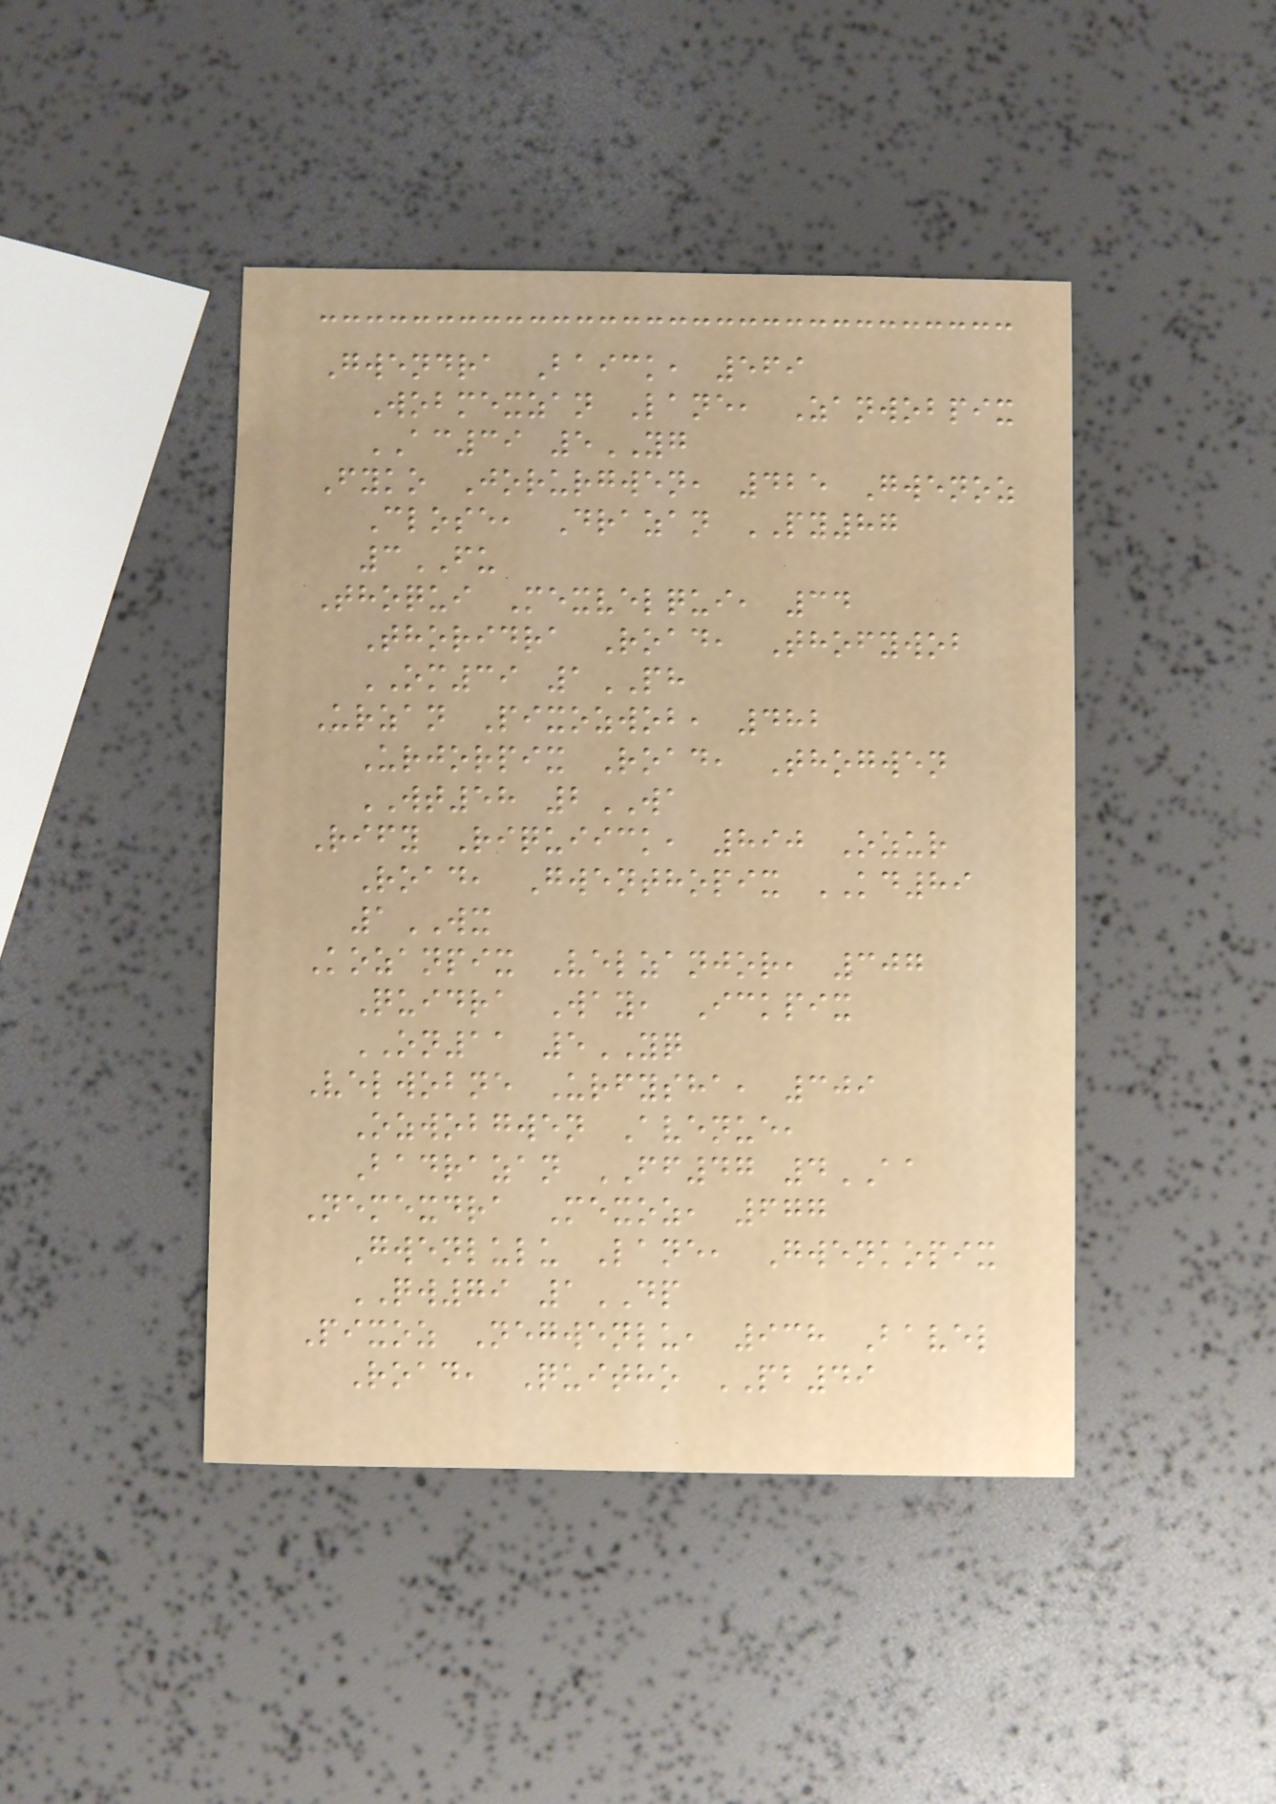Gwendra Baick, 569
Wobmexzan Lane, Zanwobpix
AC39 5YG
Fyko Jorurgwen, 425 Gwenoz
Close, Drazan PY87
3FU
Thoqui Mexvelqui, 34
Thoridra Road, Thofywob
OM39 1PH
Urzan Pixozwob, 482
Urjorpix Road, Thogwen
WT58 2WA
Rify Riquiick, 890 Ozur
Road, Gwenthopix KD89
1WX
Kozanpix Velzanjor, 307
Quidra Way, Ickpix
ON11 5YQ
Velwobne Urfysha, 309
Ozwobgwen Avenue,
Badrazan FF47 4AA
Nemexdra Mexoz, 677
Gwenlulu Lane, Gwenkopix
QW79 1DP
Pixoz Negwenlu, 938 Bavel
Road, Quitho PB49
